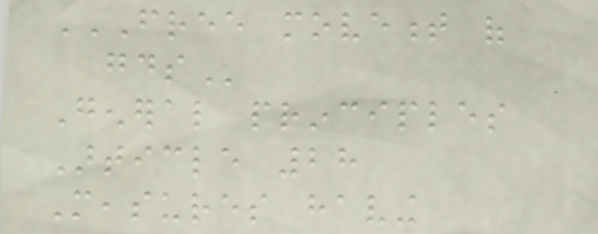FREE MOVEMENT OF
GOODS
General principles
Article 28
Measures having
